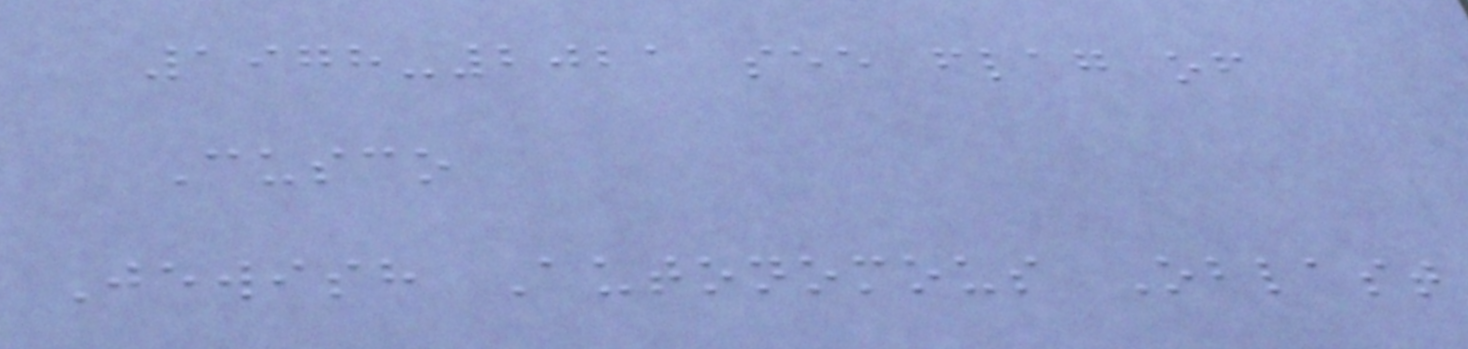1978-2021 see flag of
Cusco
Jewish Autonomous Oblast
